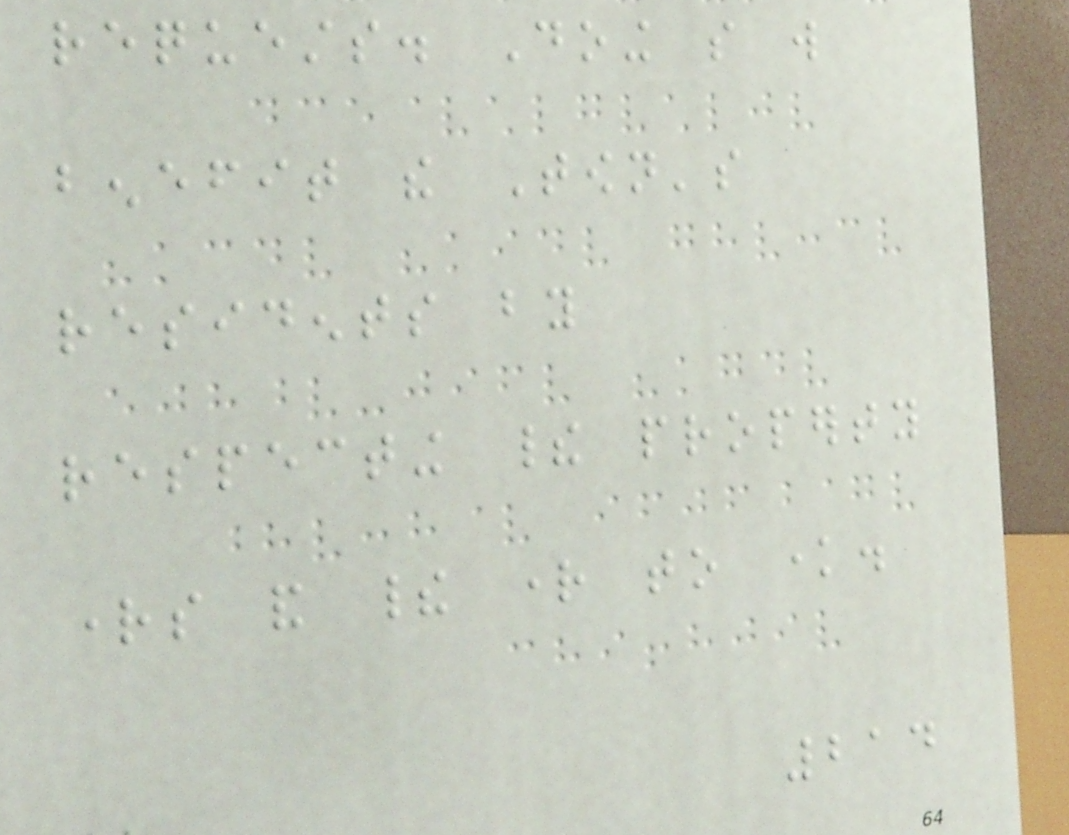requests. Doing so will
benefit the Town's
residents by
respecting their property
rights and their right to know.
214
